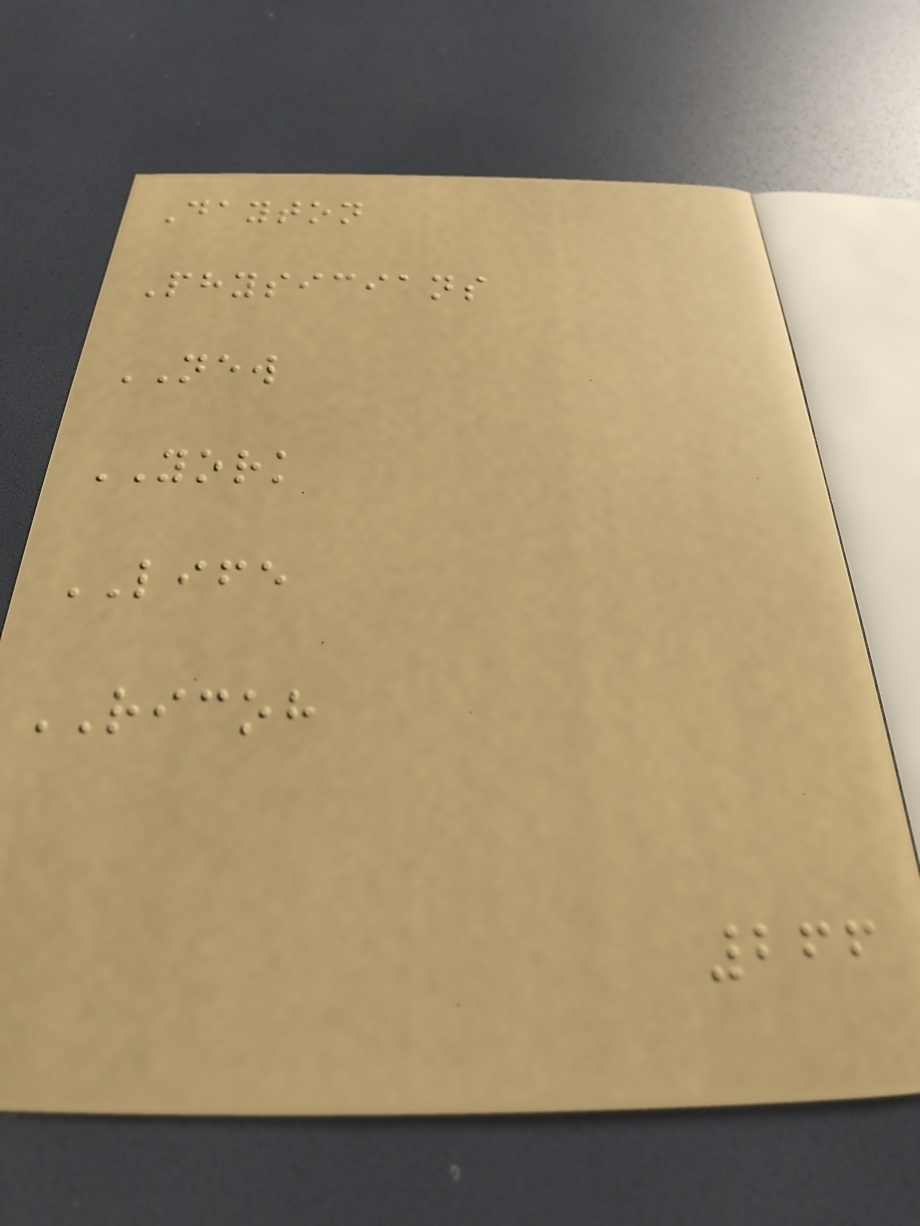Dayton
Physicians
NEW
YORK
LIFE
RICOH
266
